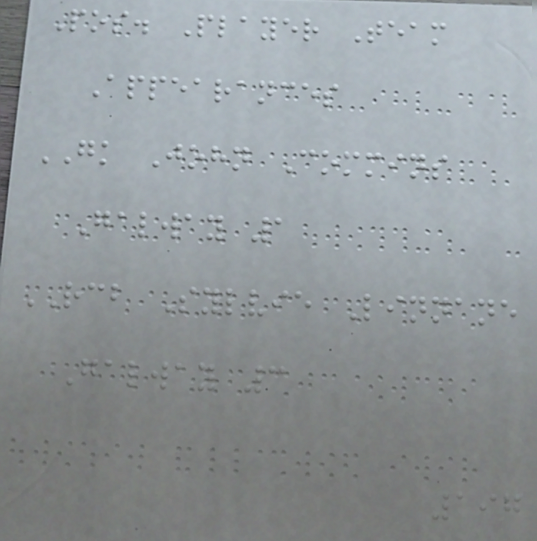Pos. Player Team
Appearances
GK John Commins
Galway 1
RCB Sylvie Linnane
Galway 3
197
